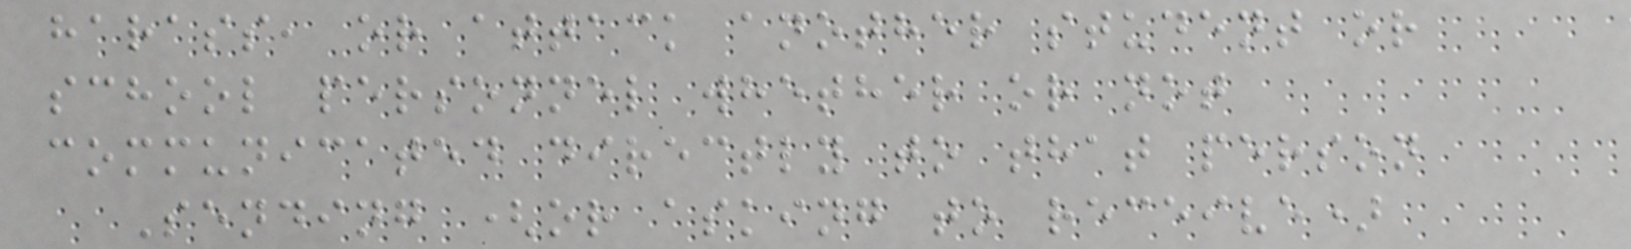harass, or attack another student or
school personnel whether or not
communicated directly to that person
Sending (or asking to receive)
